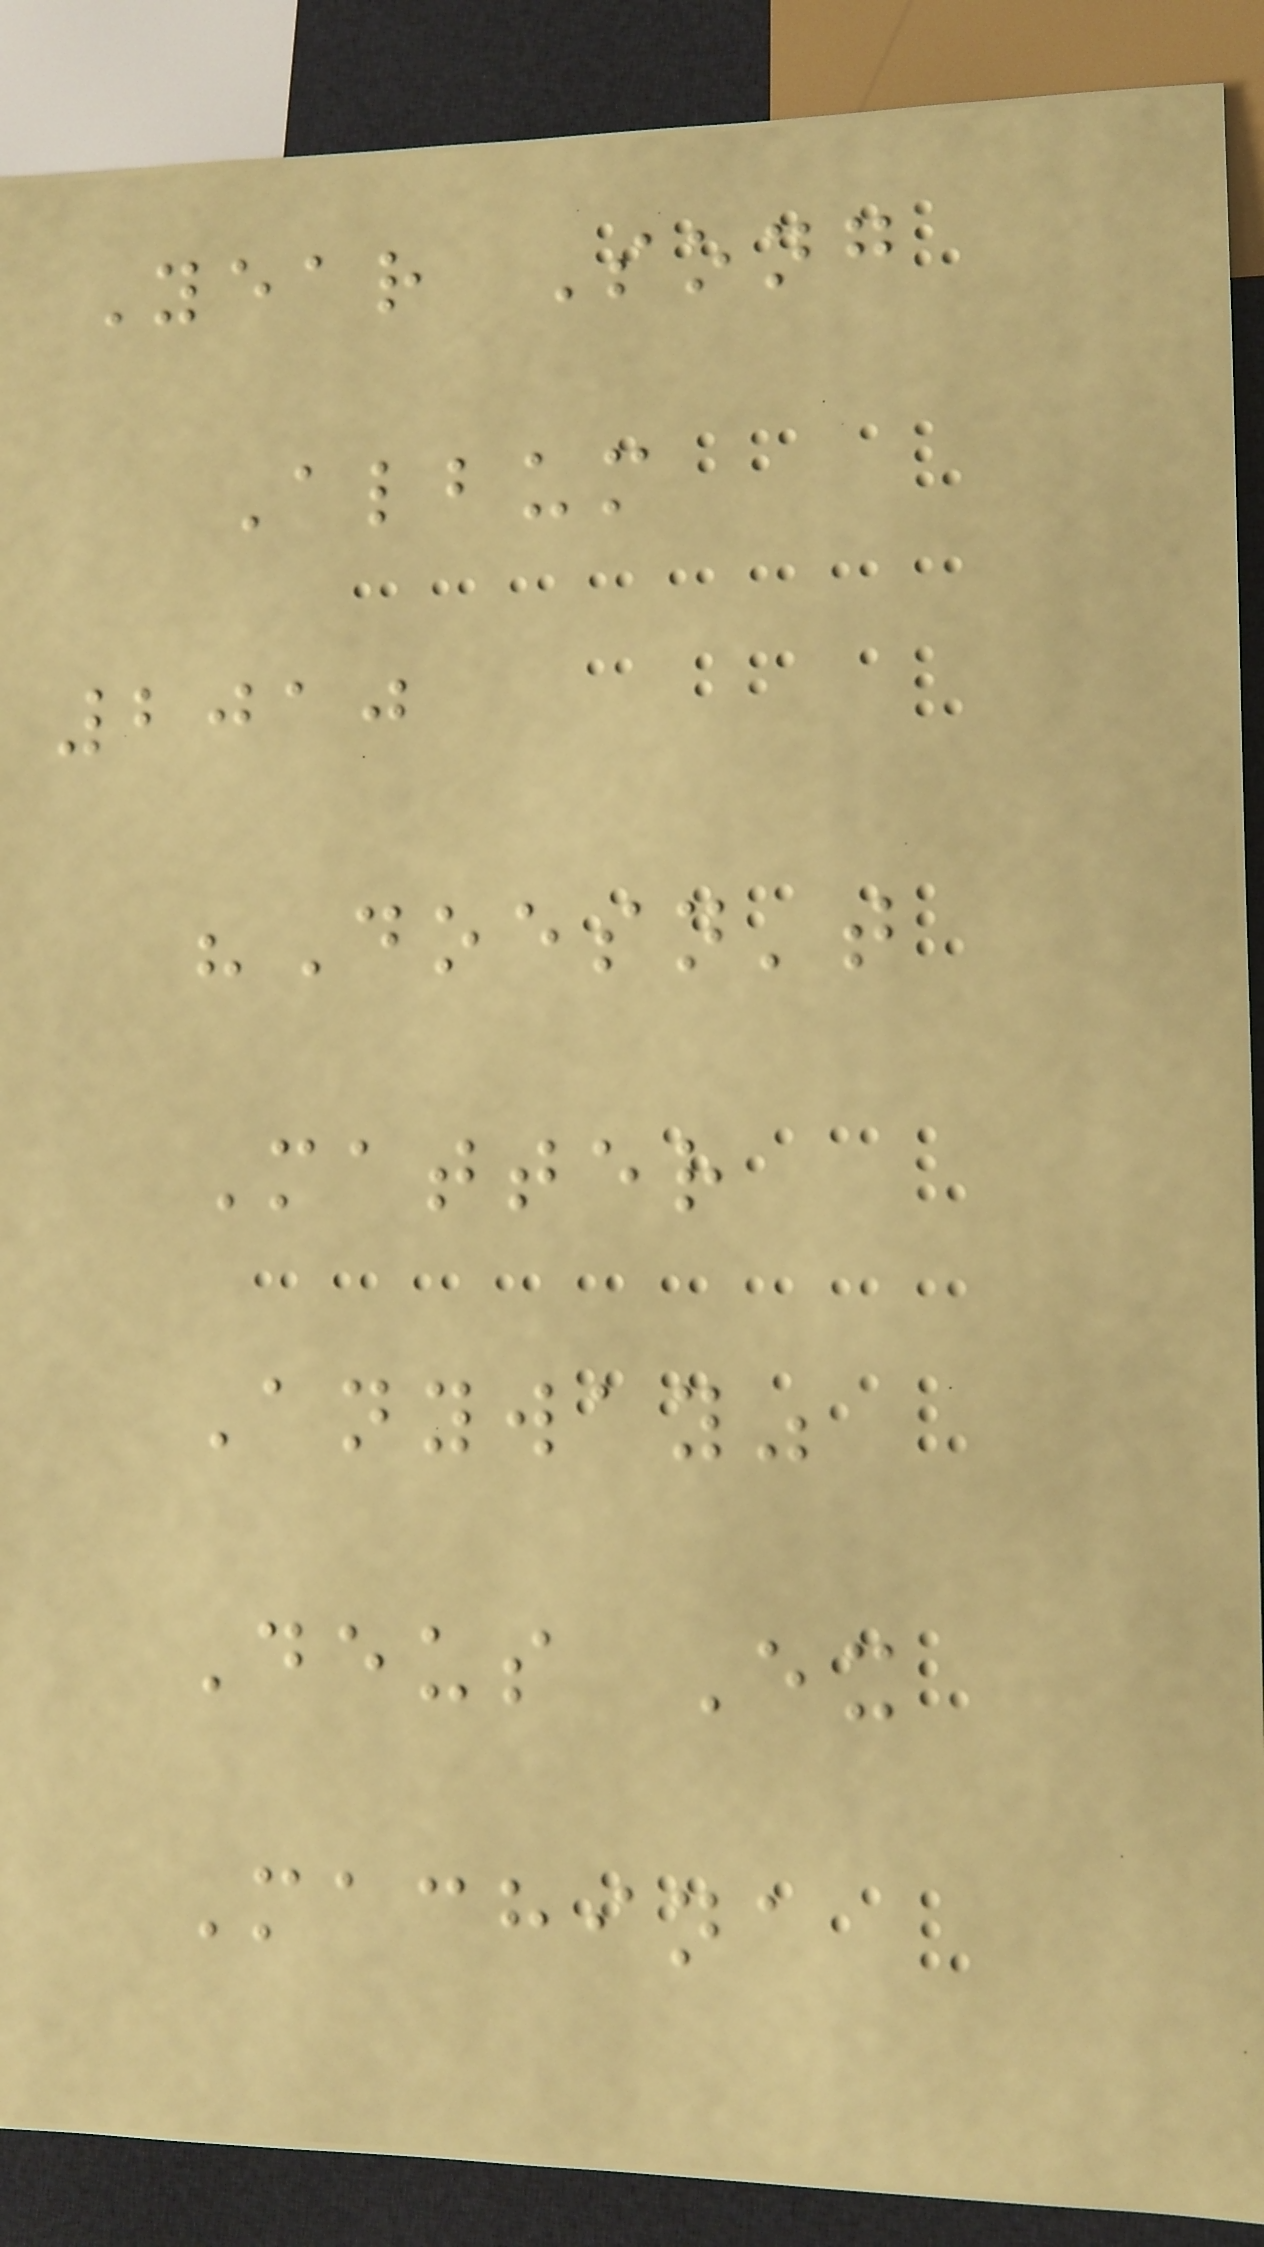Year Song
Album
2010
"Doesn't
Matter
Anyway"
Deus Ex
Machina
